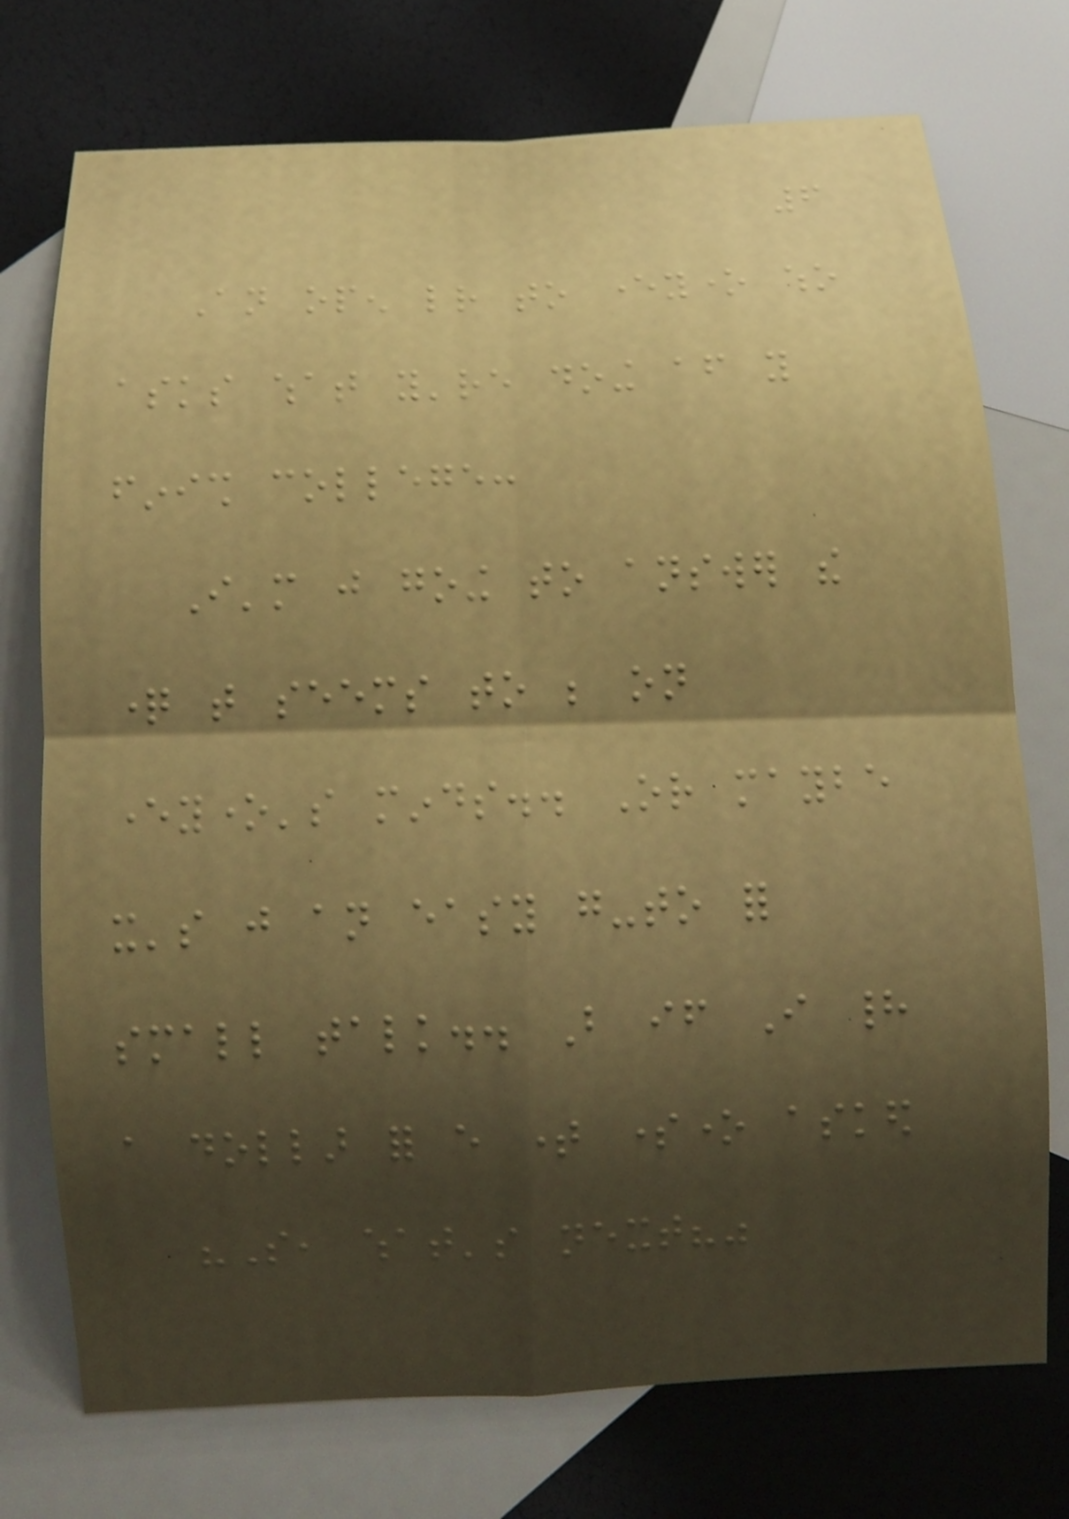6
An open letter to everyone who
asks what you're doing after you
finish college:
I'm just going to answer the
question that seems to be on
everyone's minds.. Or maybe
it's just an easy go-to for
small talk.. But if I had
a dollar for every time someone asked
"So, what's next?"
